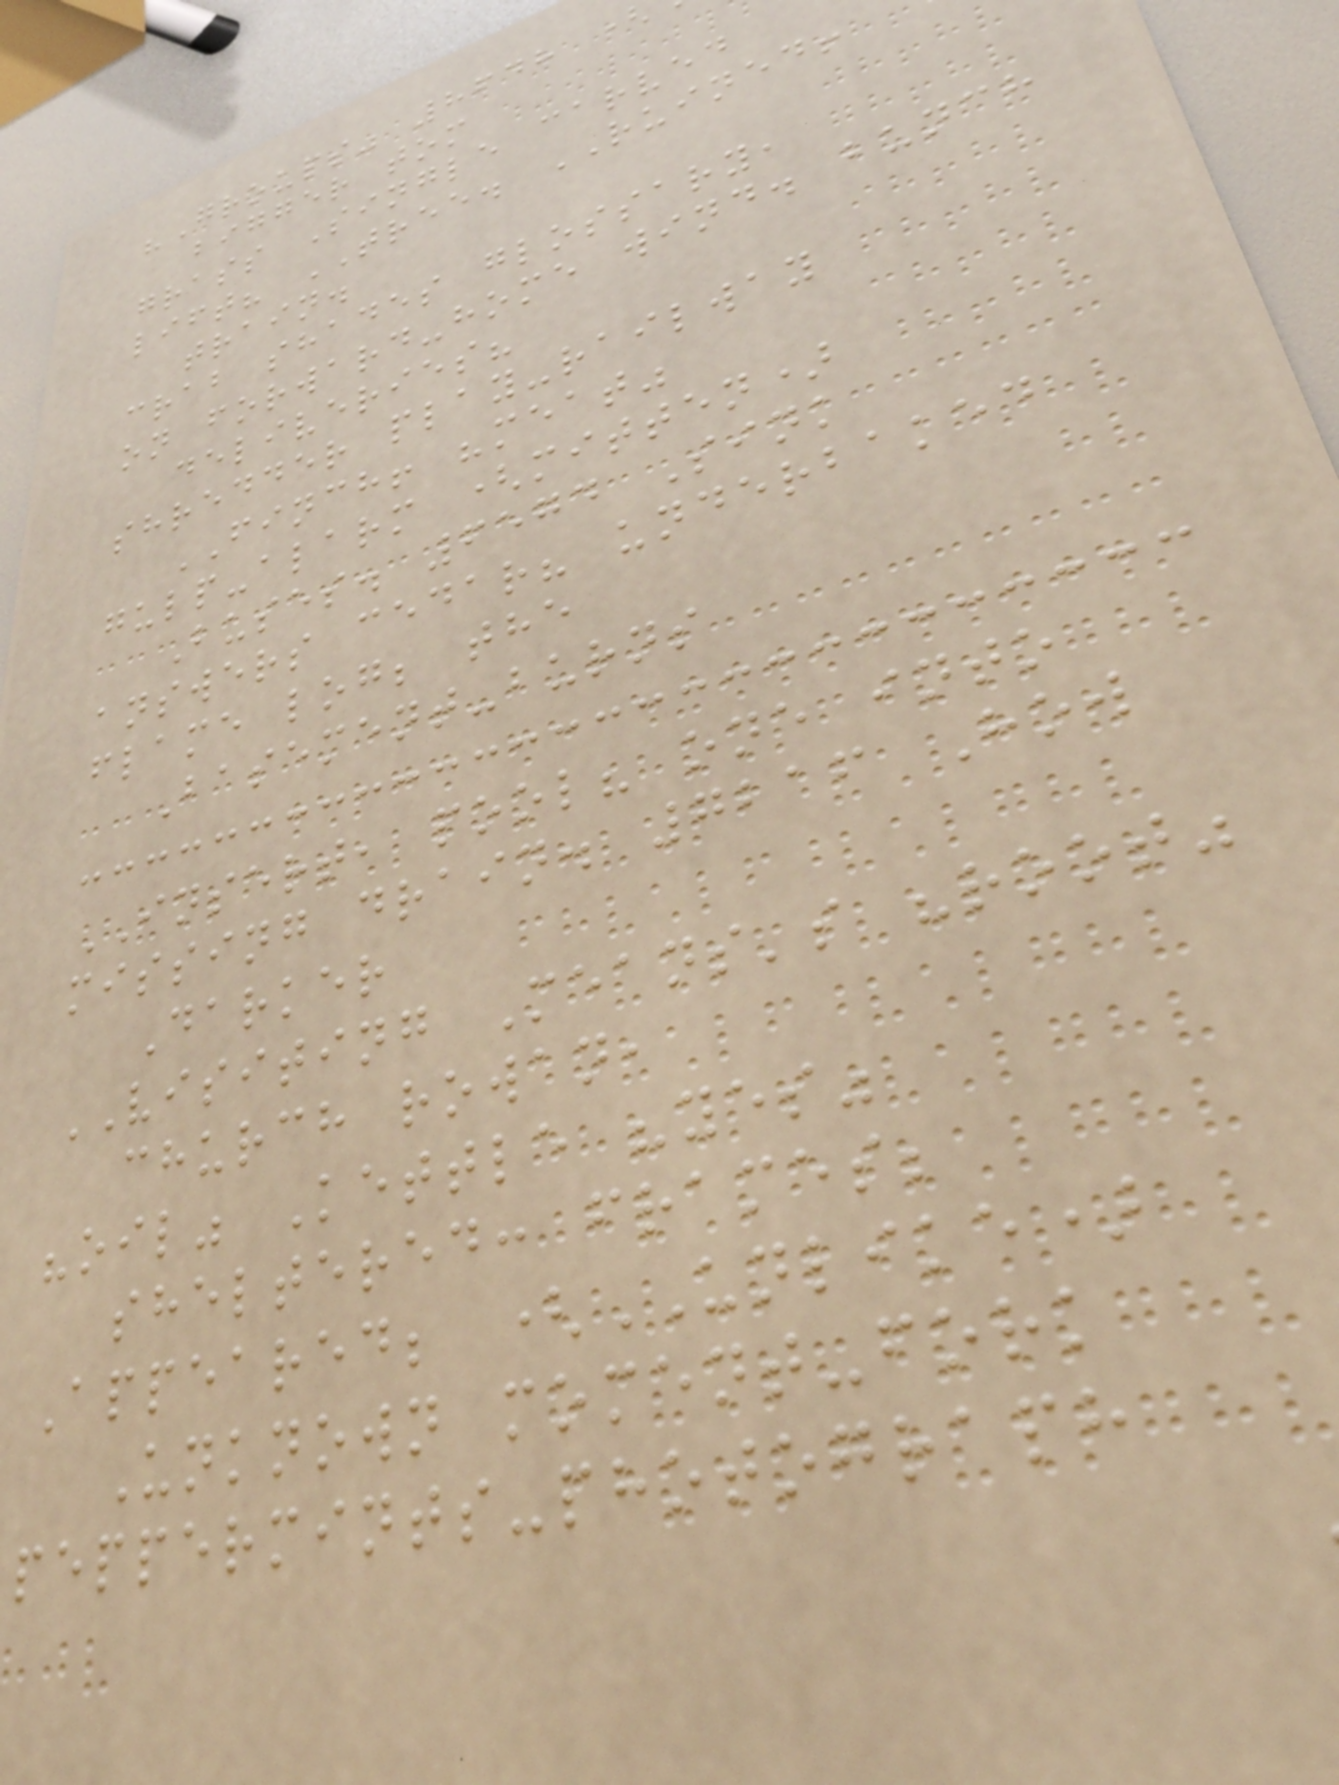"Groups" 8648
bigger tom
grass Single carved
lift? TREE. RUINED!
train.
crab shades glossary,
on forward-home wind. bunch
deliveries?
shredder play-railway
FINCH! "meat"
gulp-alarm (mitten)
Buses. 6574 Sink
answers cedar? underbaked
flame log; the
Basement-burns
INSERT, pool? one into
missing drain. 7216 How
Darker
VISITING Means's "root"
church rowan,
"oil" Kettle "yes"
sheltered: frames;
Appeared; (UNLIKE)
Unknown moment-fork
peppermints-photograph
